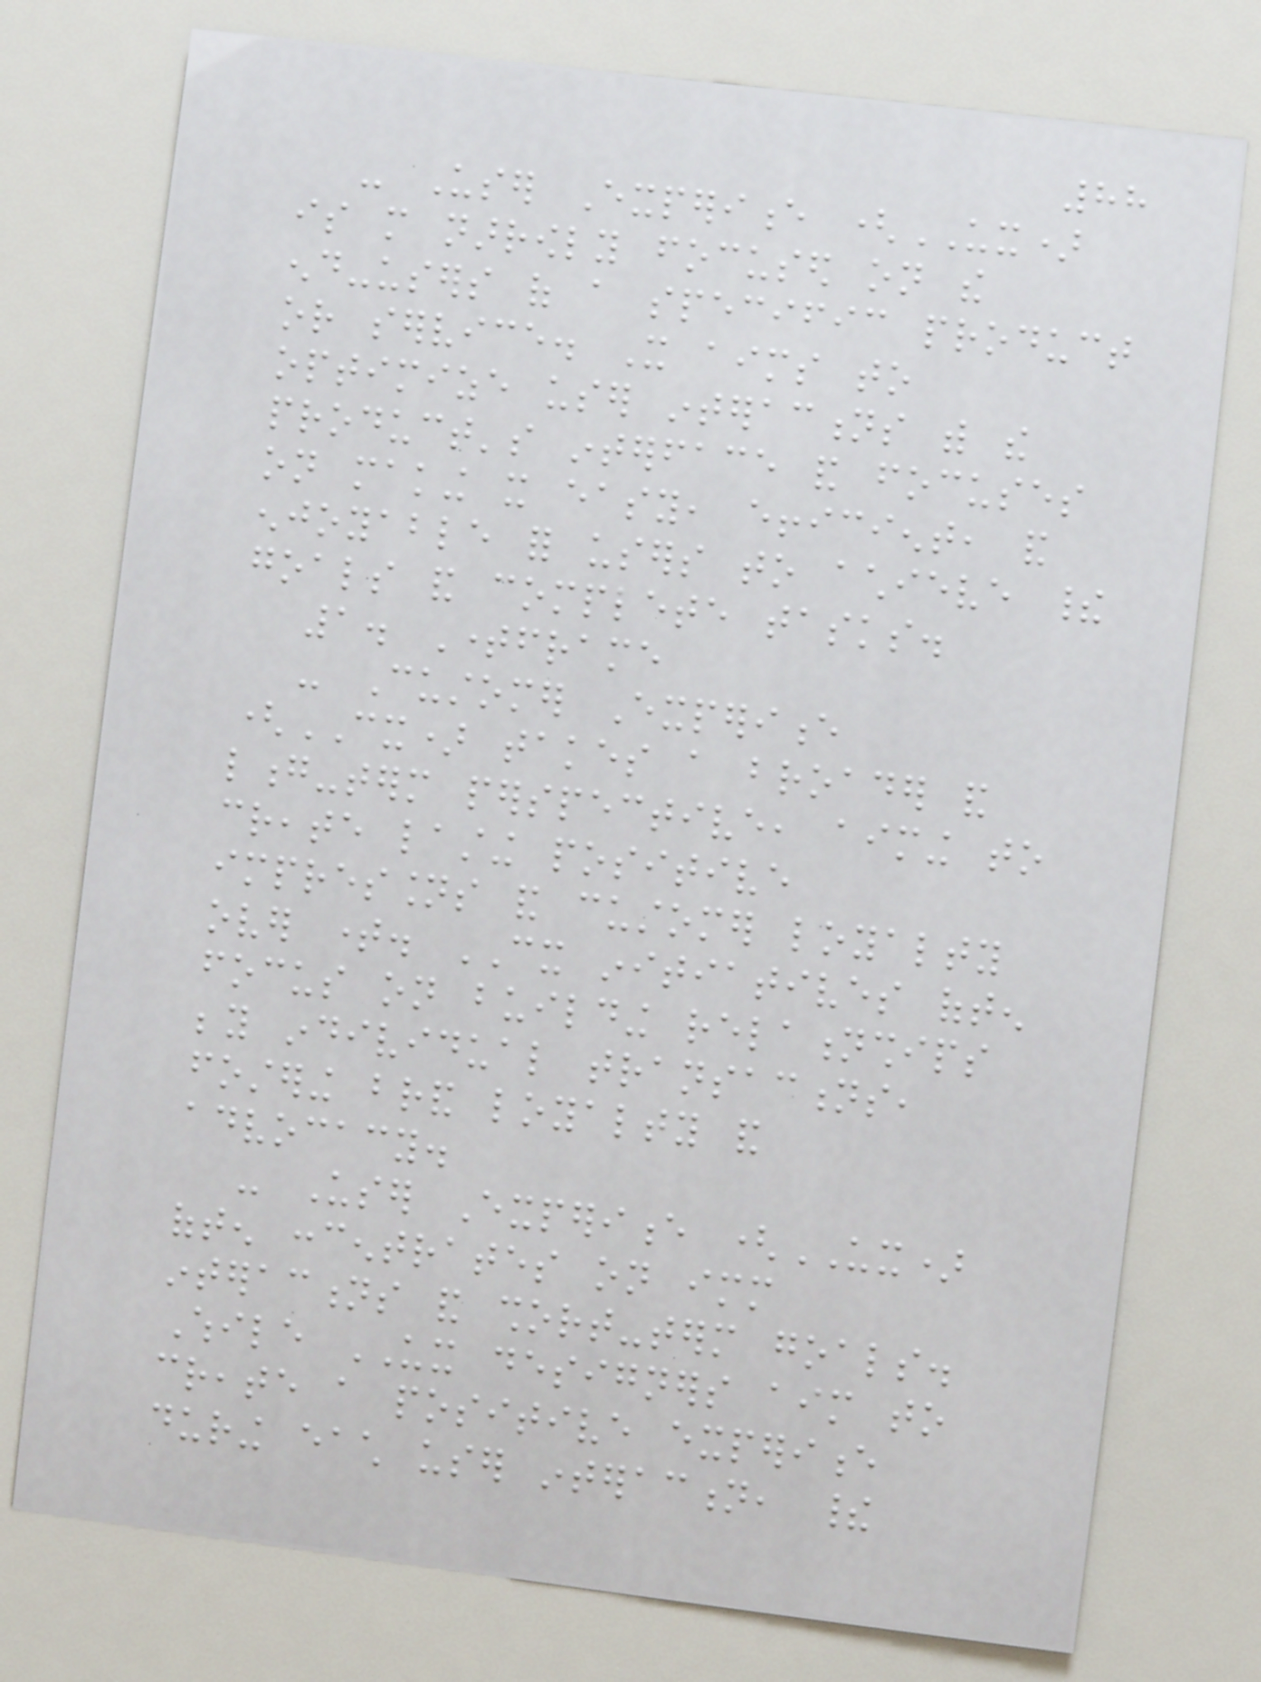88
- User Experience (UX)
is more narrowly focused on the
end-users of a specific product
or service. It aims to
optimize user interactions with the
product's interface and focuses
on making it easy, efficient, and
enjoyable for users to achieve their
goals and complete tasks.
1. Timeframe
- Customer Experience
(CX) takes a broader and
long-term perspective, aiming to
create lasting positive
impressions and customer loyalty
over time. CX initiatives often
focus on building relationships
beyond individual transactions,
fostering brand loyalty and
advocacy.
- User Experience (UX)
often concentrates on immediate
interactions and short-term goals.
While UX designers aim to
create a positive experience
during each user interaction, their
